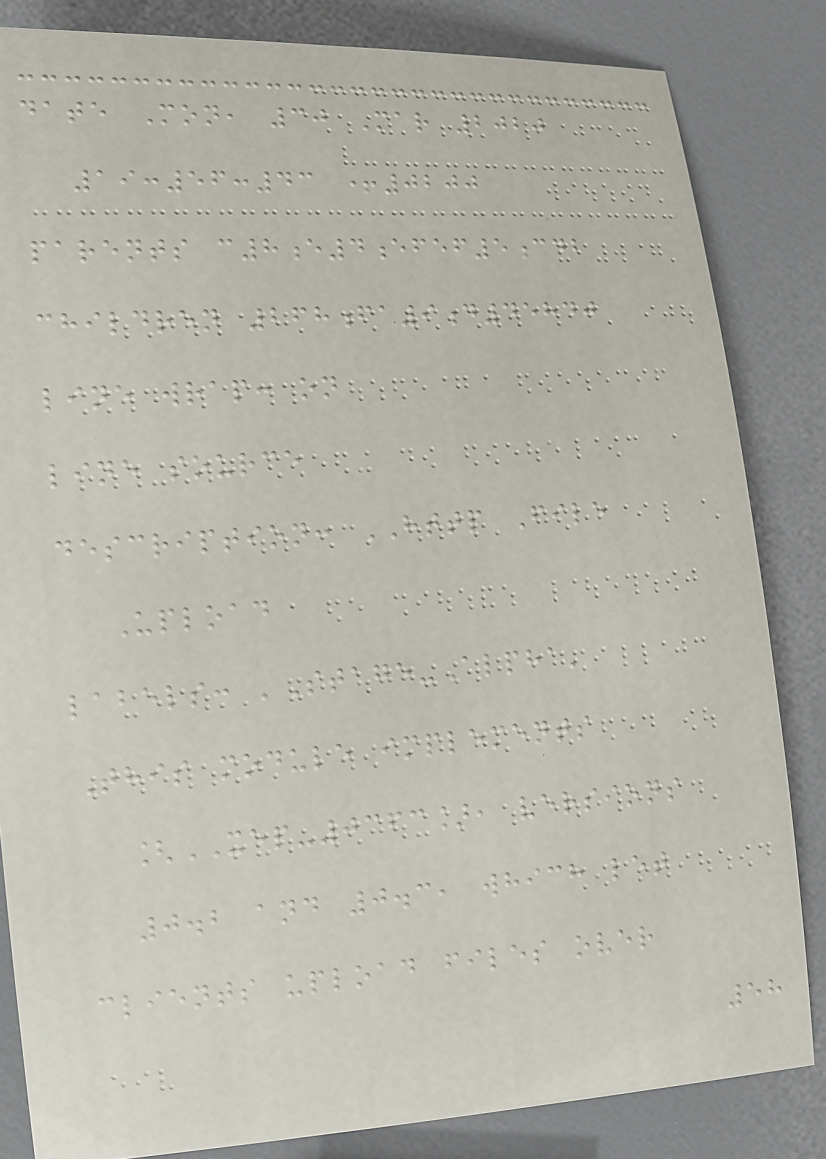date Mon, 30 Mar 2020
19:56:43 +0200
parents c8e4efef5cdb
children 268fa9d45840
line wrap: on
line source
description: HTTP File
Upload
labels: 'Stage-Alpha'
This module implements
[XEP-0363], versions
0.2 and 0.3, which let
clients upload files over
58
